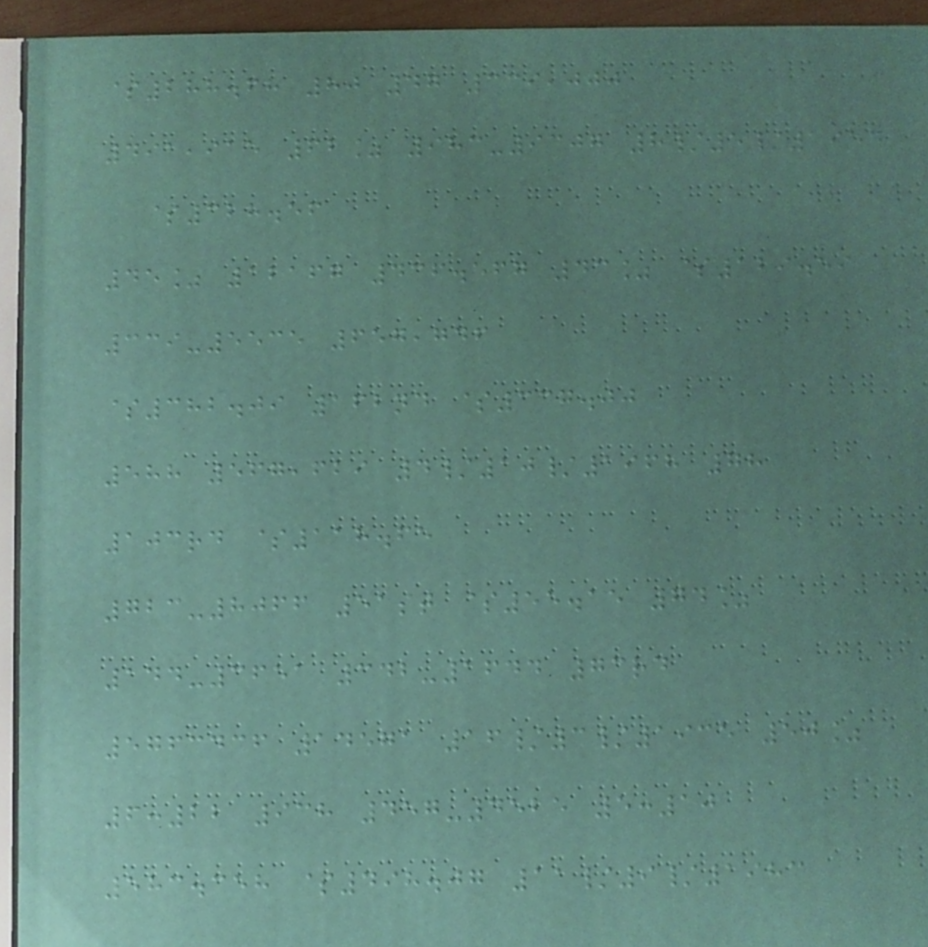$288.68 80 47 339,000
491,915 62% 983-9307 8/5/1954
$328.56
45% 12167 436.567 43% $129.59
339-5535 657,746
$382.09 162nd $337.00
588 567,629 4/10/1968 78
103rd $118.65
723-8066 51st $55.15 74%
144-3651 342-1644 73rd
5763436 14571 16/3/1935 50%
6:22 938 457-4525 5:10
583.358 $498.07 11/9/1983
